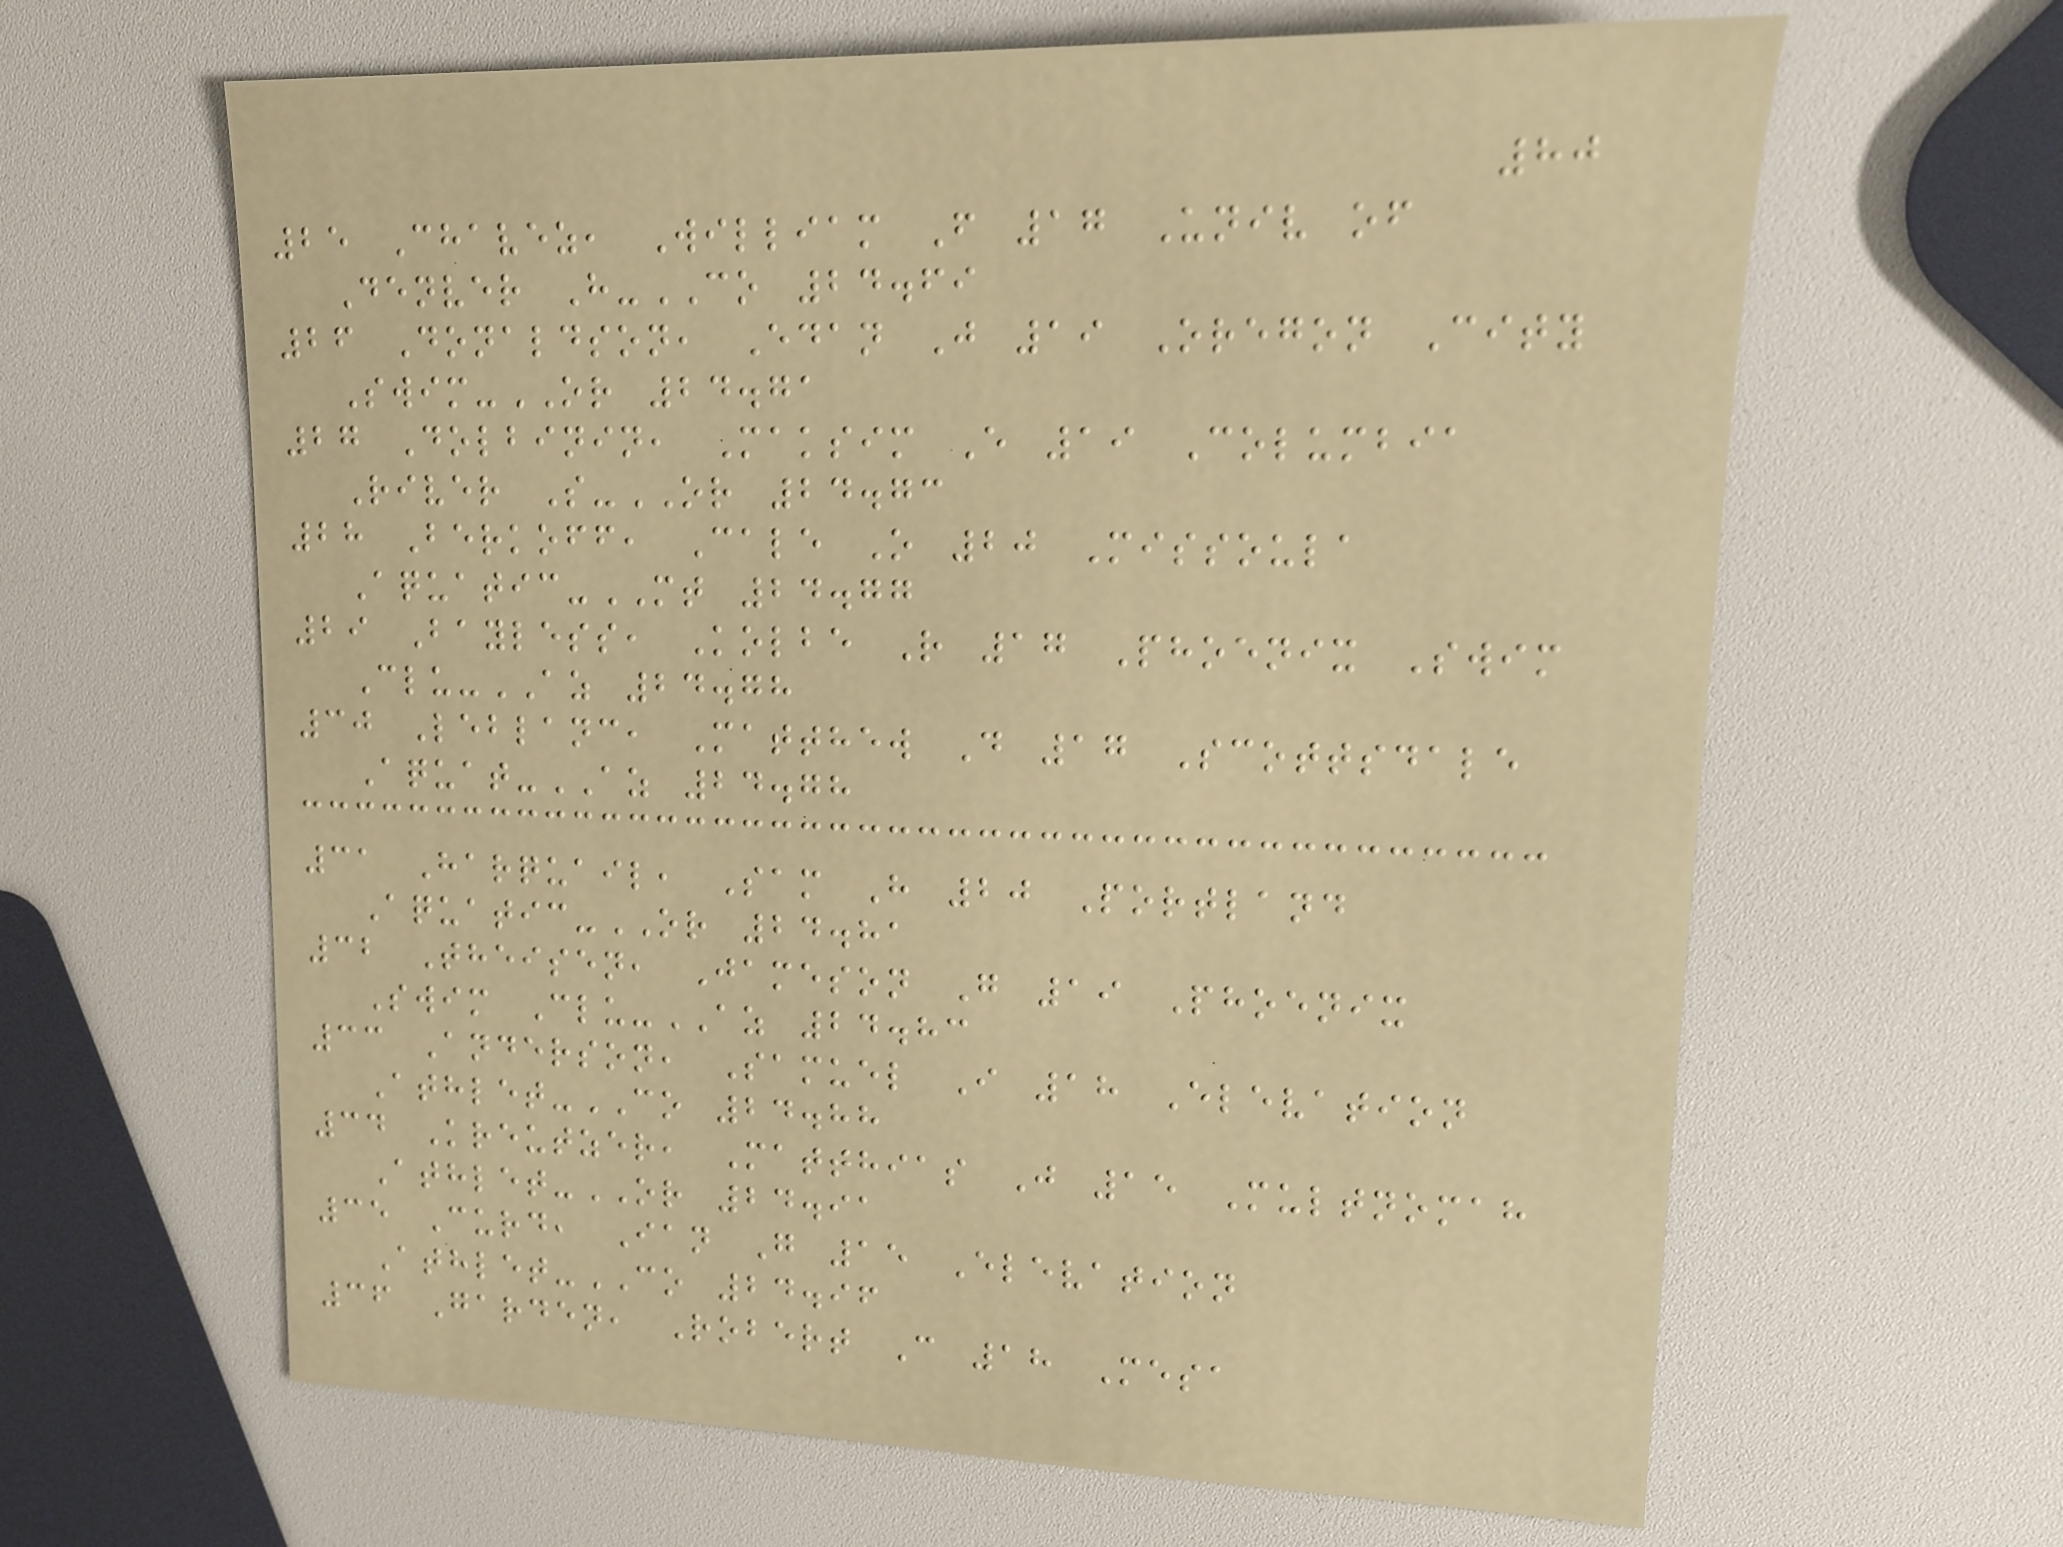80
25 Chavez, William F 17 Univ of
Denver H-CO 24.69
26 Donaldson, Edan J 19 Oregon City
Swim-OR 24.71
27 Dolbinin, Maksim E 19 Columbia
River S-OR 24.73
28 Berkoff, Cale O 20 Missoula
Aquatic-MT 24.77
29 Bayless, Kolbe R 17 Phoenix Swim
Clu-AZ 24.78
30 Leblanc, Matthew D 17 Scottsdale
Aquat-AZ 24.78
31 Harquail, Sam H 20 Portland
Aquatic-OR 24.81
32 Theisen, Jameson G 19 Phoenix
Swim Clu-AZ 24.83
33 Anderson, Samuel I 18 Elevation
Athlet-CO 24.88
34 Kreutzer, Matthias J 15 Multnomah
Athlet-OR 24.91
35 Curd, Ian G 15 Elevation
Athlet-CO 24.96
36 Garden, Robert C 18 Mesa
